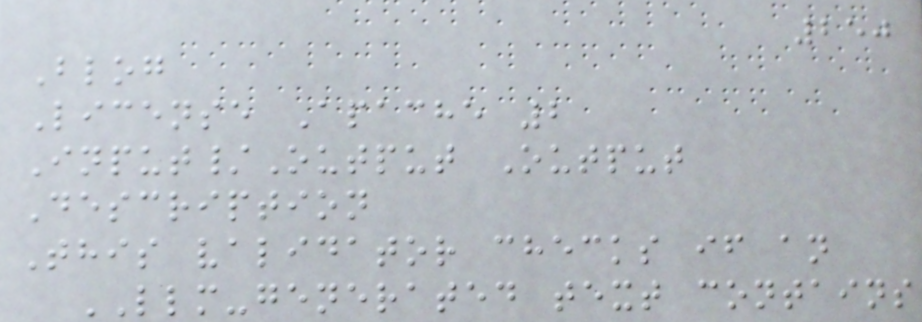250
Blog
License Apache 2
Input/Output Output
Description
This validator checks if an
LLM-generated text contains
